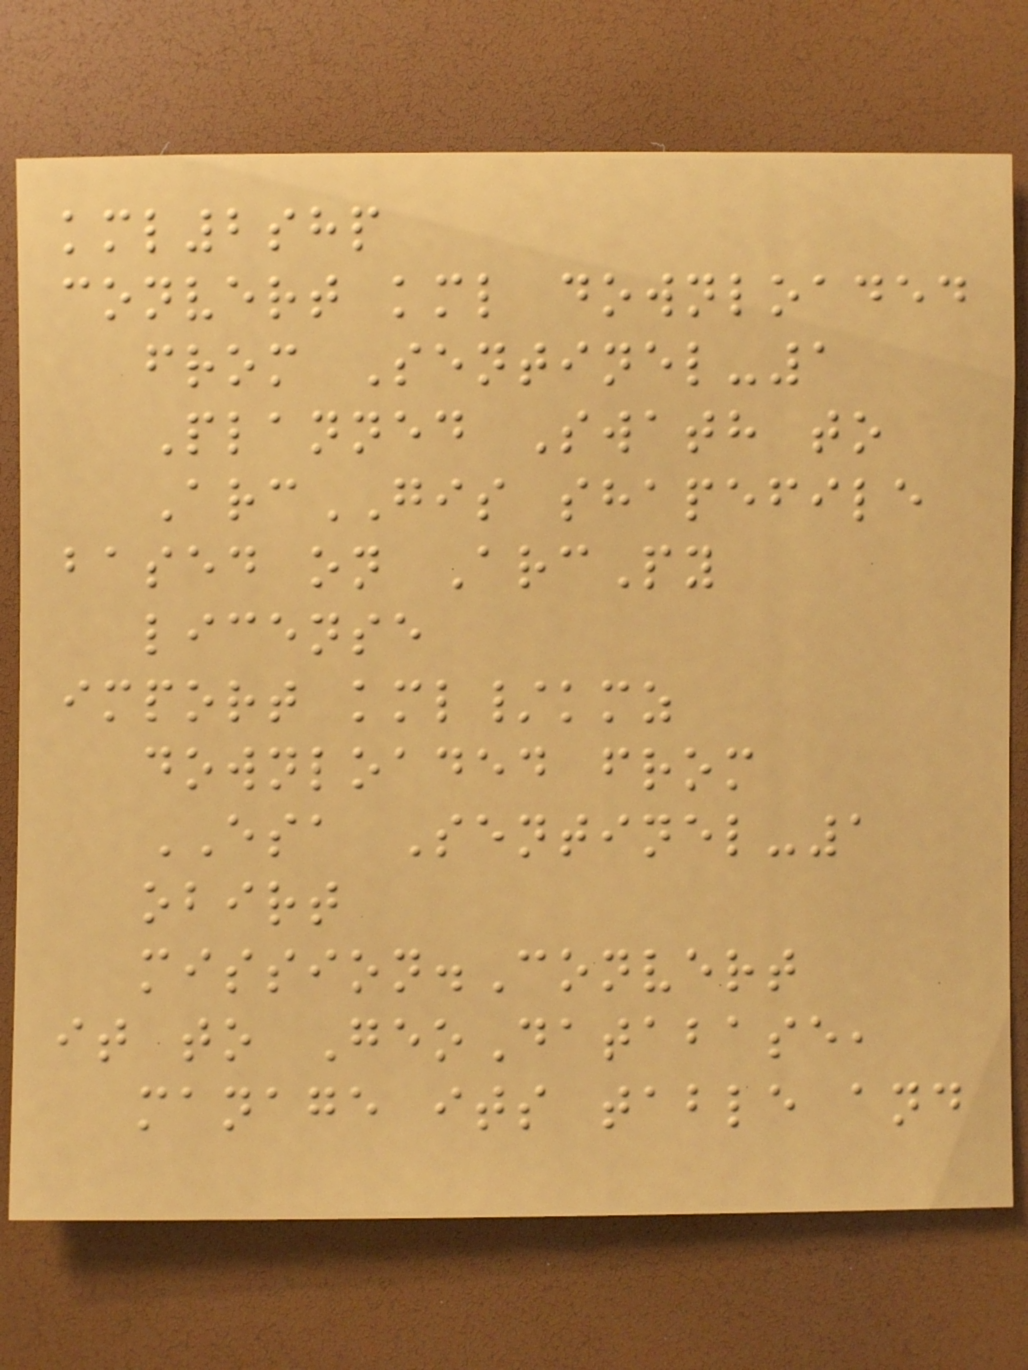kml2shp
convert kml downloaded
from Sentinel-1
Planned Swath to
ArcGIS shapefile
based on ArcPy
license
import kml/kmz
downloaded from
ESA Sentinel-1
obirt
mission.Convert
it to GeoDatabase,
manage its table and
